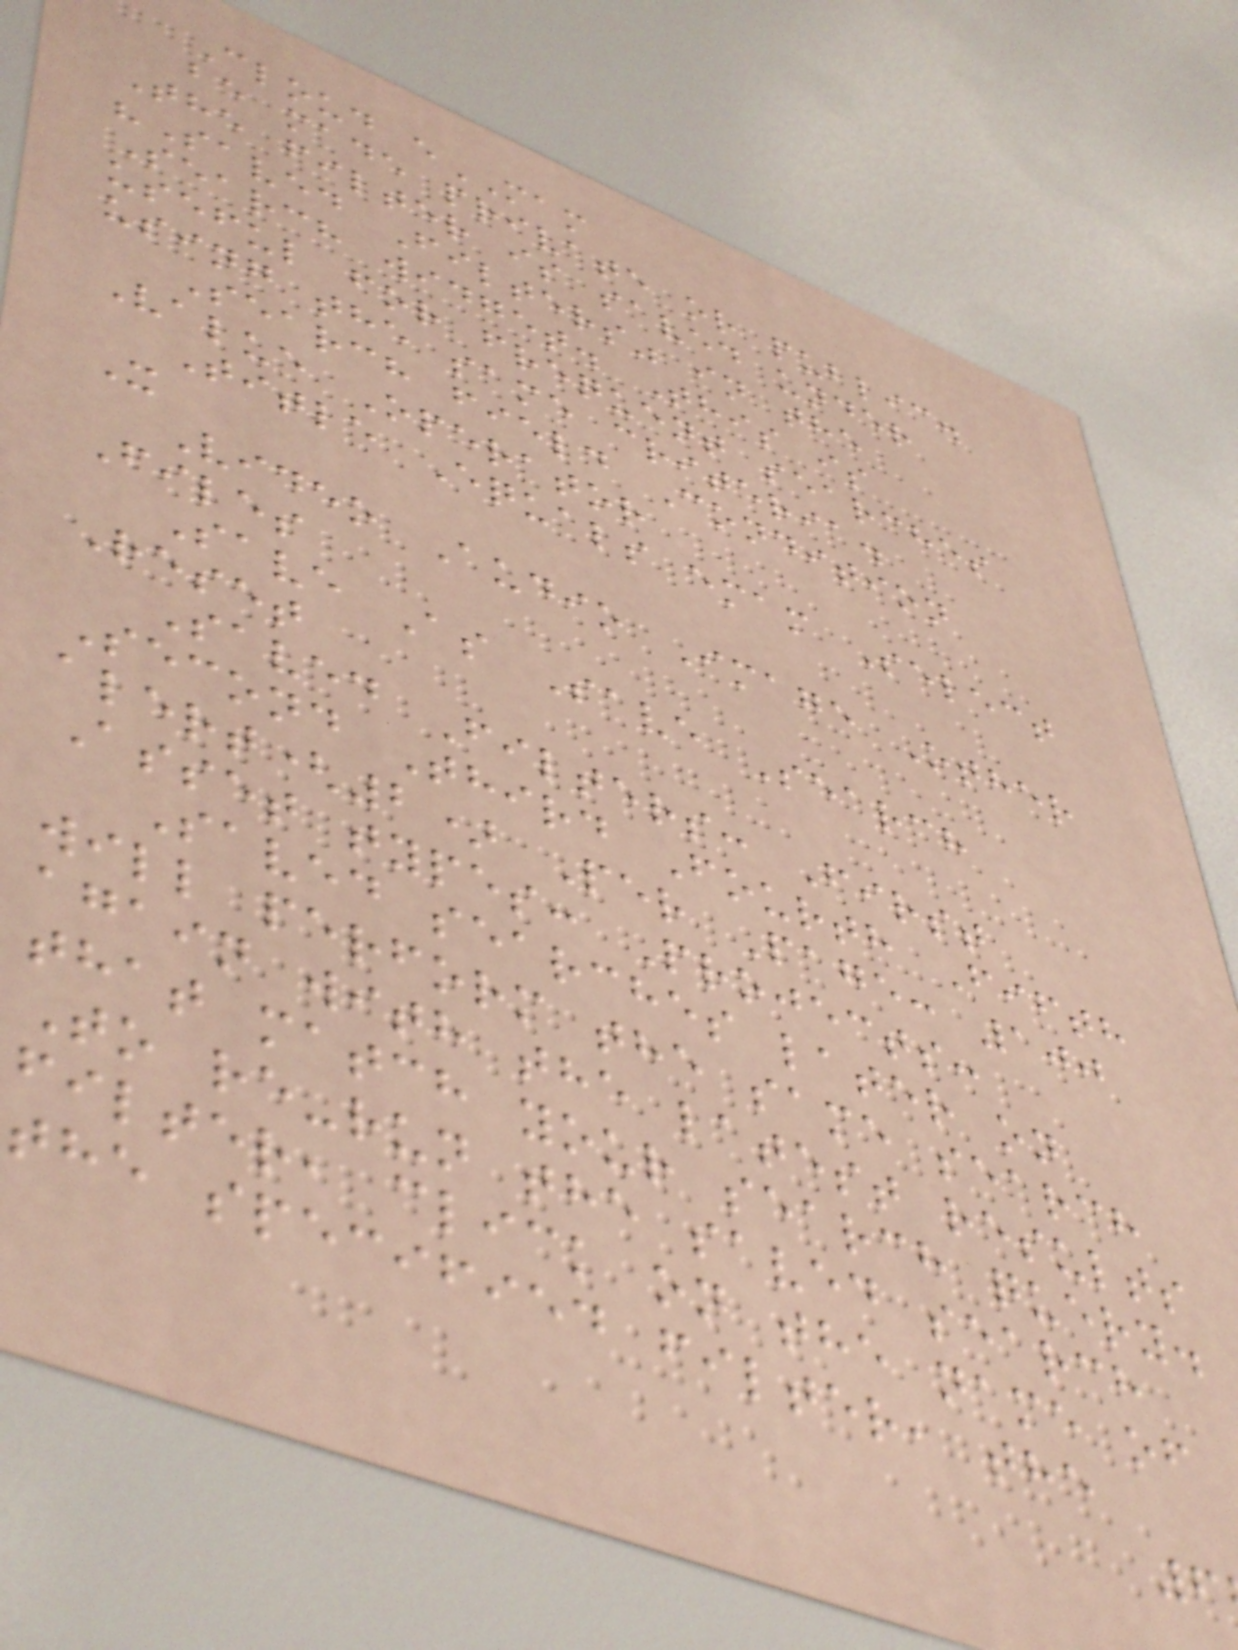Cloud eMAM
be made private or public.
The filter is saved under
"Saved Filters" in the
Search widget. This is
useful for frequent searches
using the same criteria.
Search field Condition
Value Operator
Title Equals emam Select
X
Video Audio Image Other
Files
Save As Save Search
Reset
Saved Filters: First
Second Third Fourth Fifth
alert(2) Per Page: 100
Asset types: Projects:
Saved searches later on
will perform the same search
again with the latest results
that match your search query.
To re-run the saved search
filter, click on the name of
the specified filter, the
